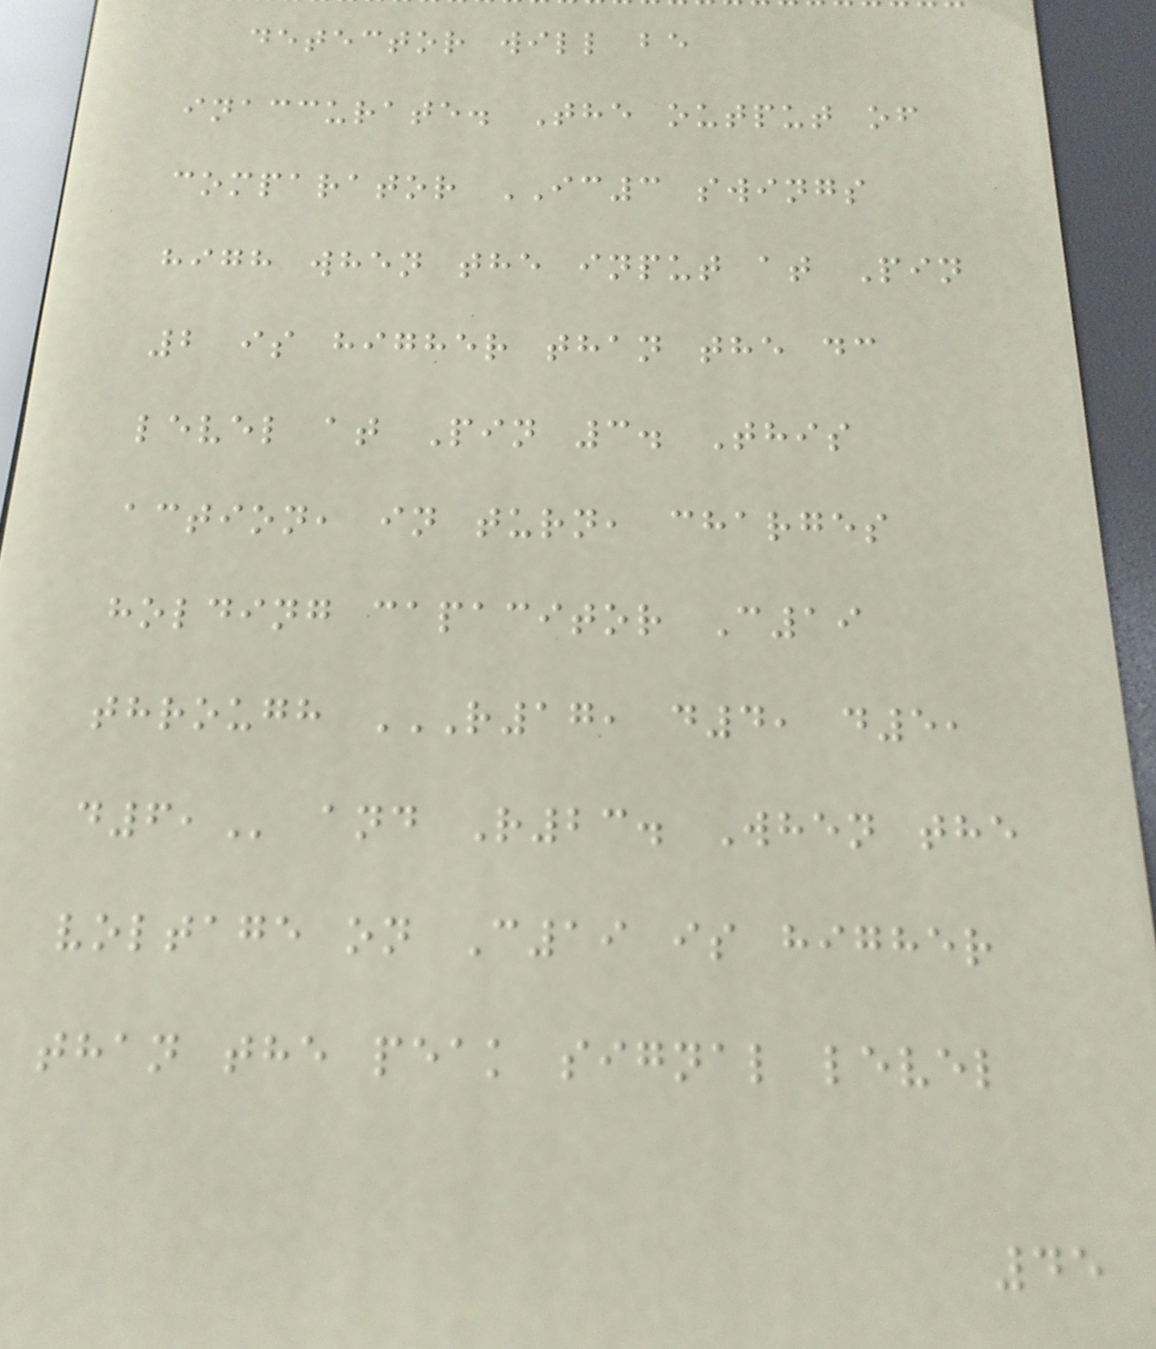detector will be
inaccurate. The output of
comparator IC3 swings
high when the input at Pin
2 is higher than the dc
level at Pin 3. This
action, in turn, charges
holding capacitor C19
through R17, D4, D5,
D6, and R23. When the
voltage on C19 is higher
than the peak signal level
45
